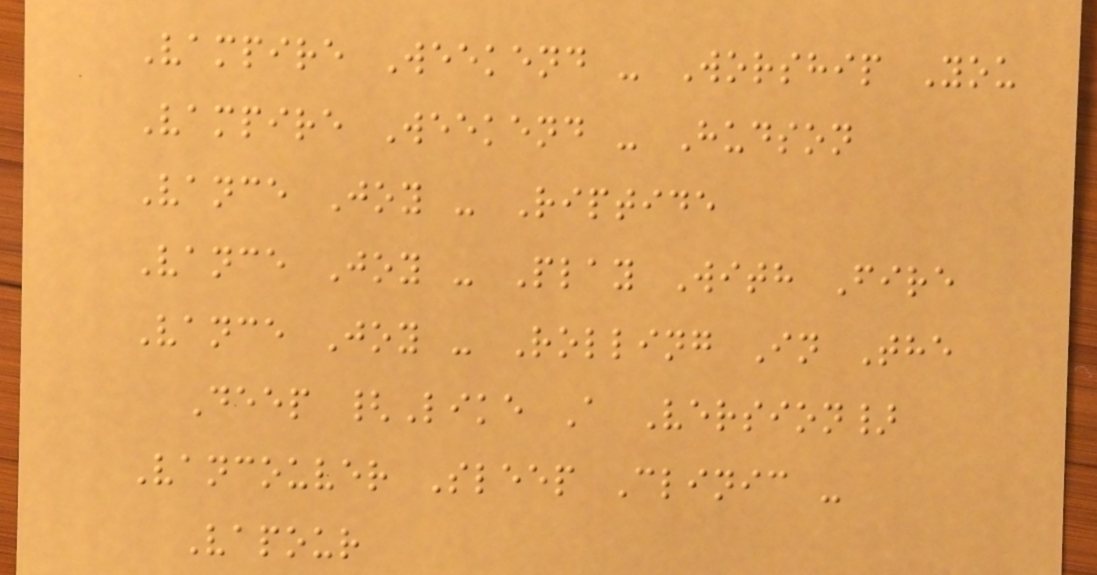Vampire Weekend - Worship You
Vampire Weekend - Hudson
Vance Joy - Riptide
Vance Joy - Play With Fire
Vance Joy - Rolling In The
Deep {Like A Version}
Vancouver Sleep Clinic -
Vapour
